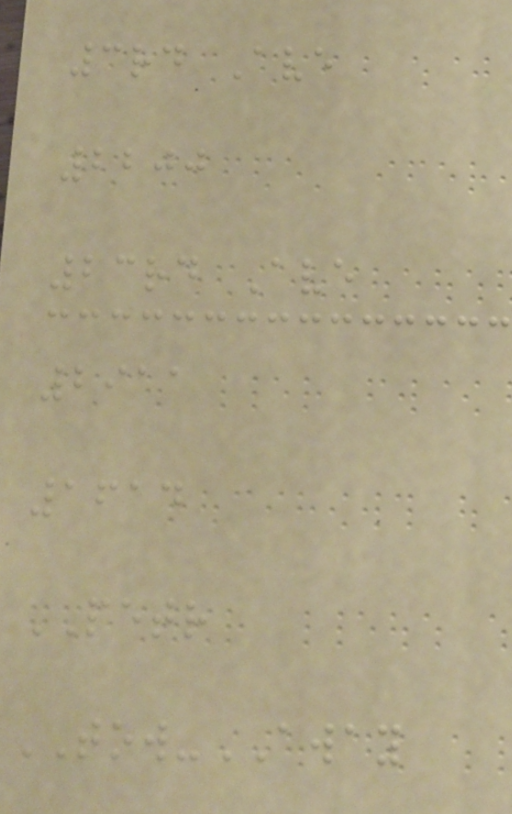3rd Ave
2200
23rd Ave
2911
1614
PETR
TOW-AWAY
